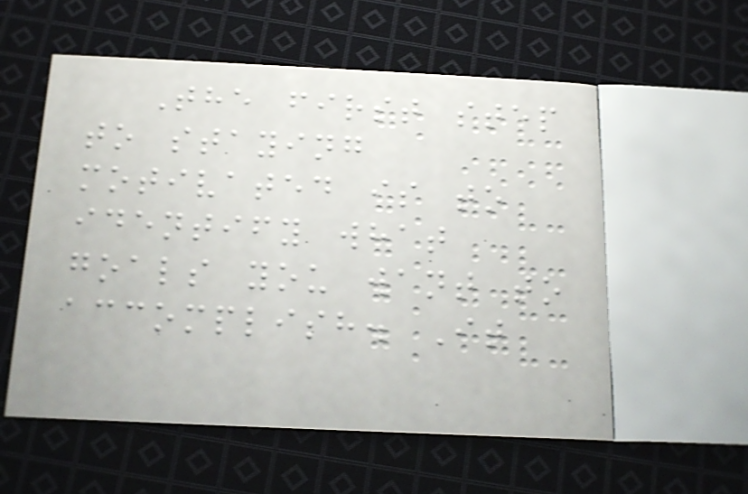The first step
to staying
motivated is to
identify what
goals you want to
accomplish. It
